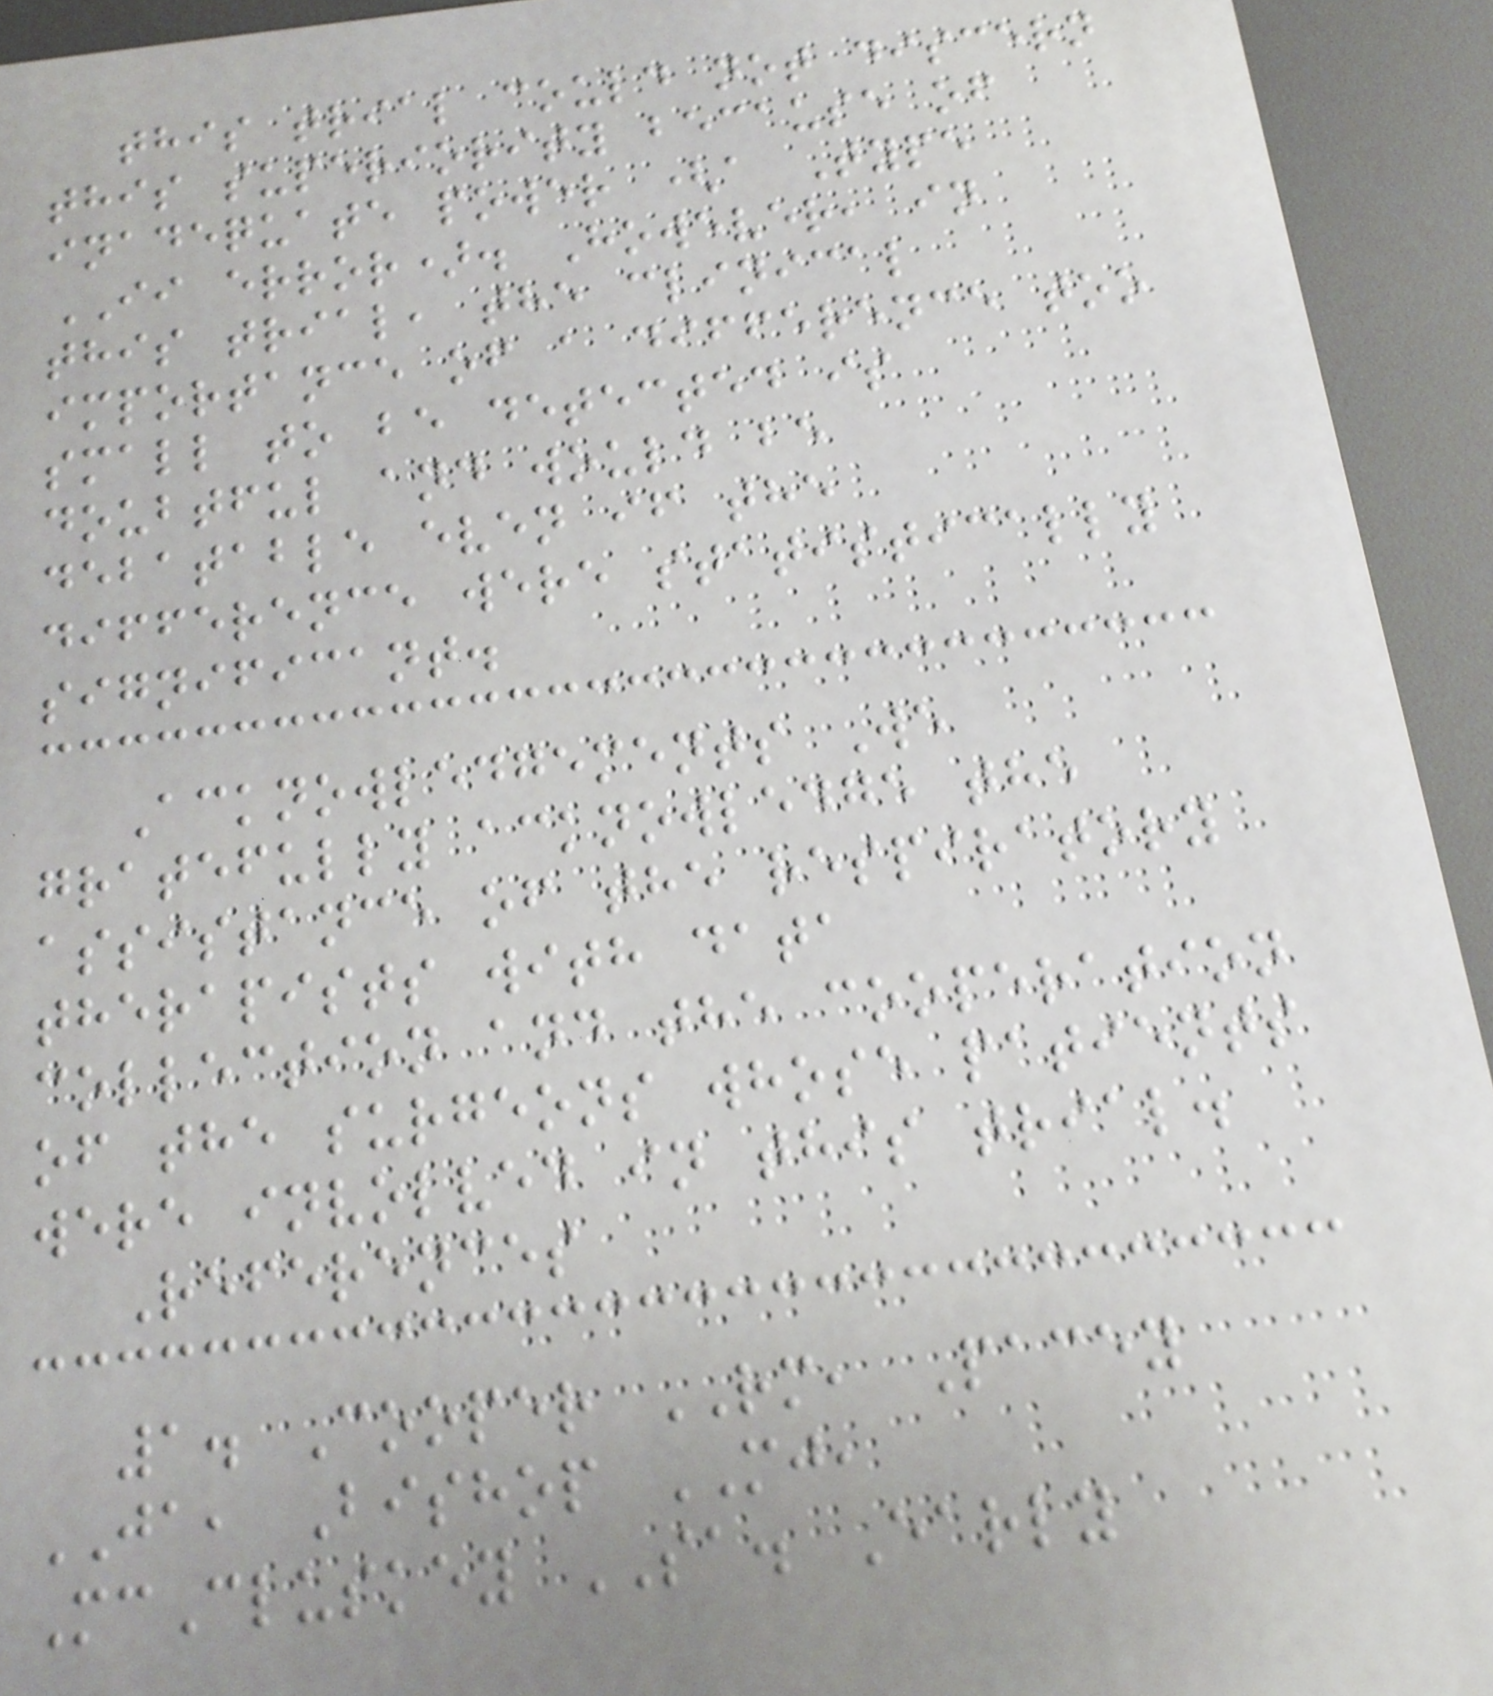this trial could not discern
this superiority because of
inadequate power (a Type
II error). However, in
this trial, the clinical
importance of a difference too
small to be detected is
doubtful and would be
debatable even if the
difference were statistically
significant.
Acknowledgements We
gratefully acknowledge the
assistance of the respiratory
therapists with data
collection and the cooperation
of the surgeons whose patients
were involved in this trial.
References
1. Cooper RM, Pacey
JA, Bishop MJ,
McCluskey SA. Early
